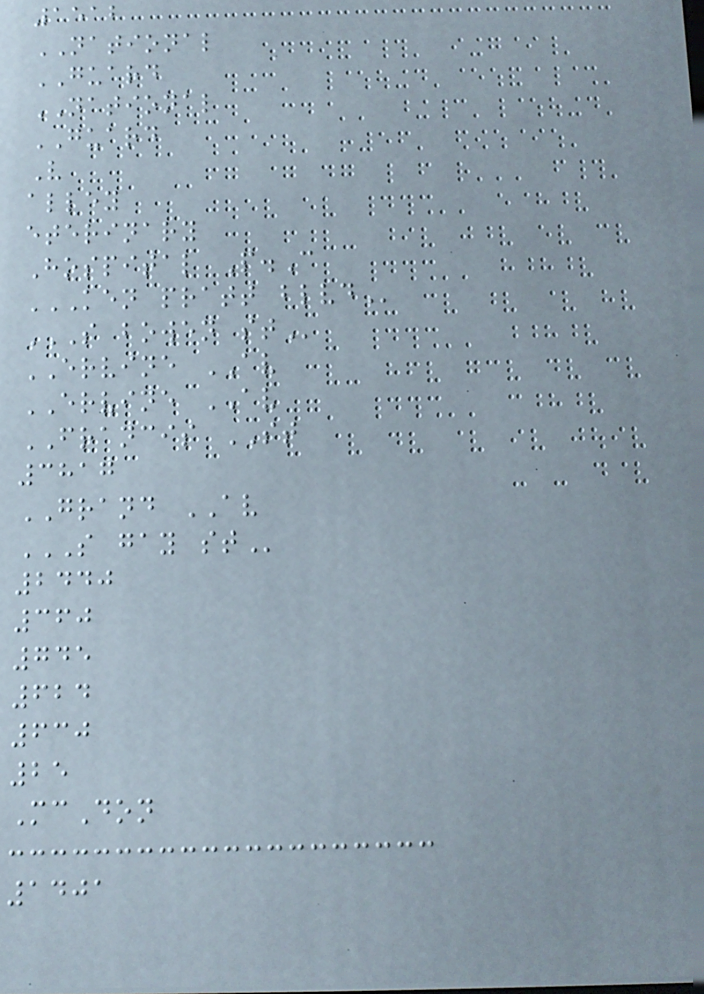1512
NATIONAL
GUARD
NATIONAL
GUARD
V
alley
eterinary
Hospital P.C
KEN PRATT BLVD
S BOWEN ST
ERVINE AV
ERVINE AV
FRANCIS ST
3817
GRAND AV
S GAY ST
2440
360
745
624
630
25
McDon
1401
